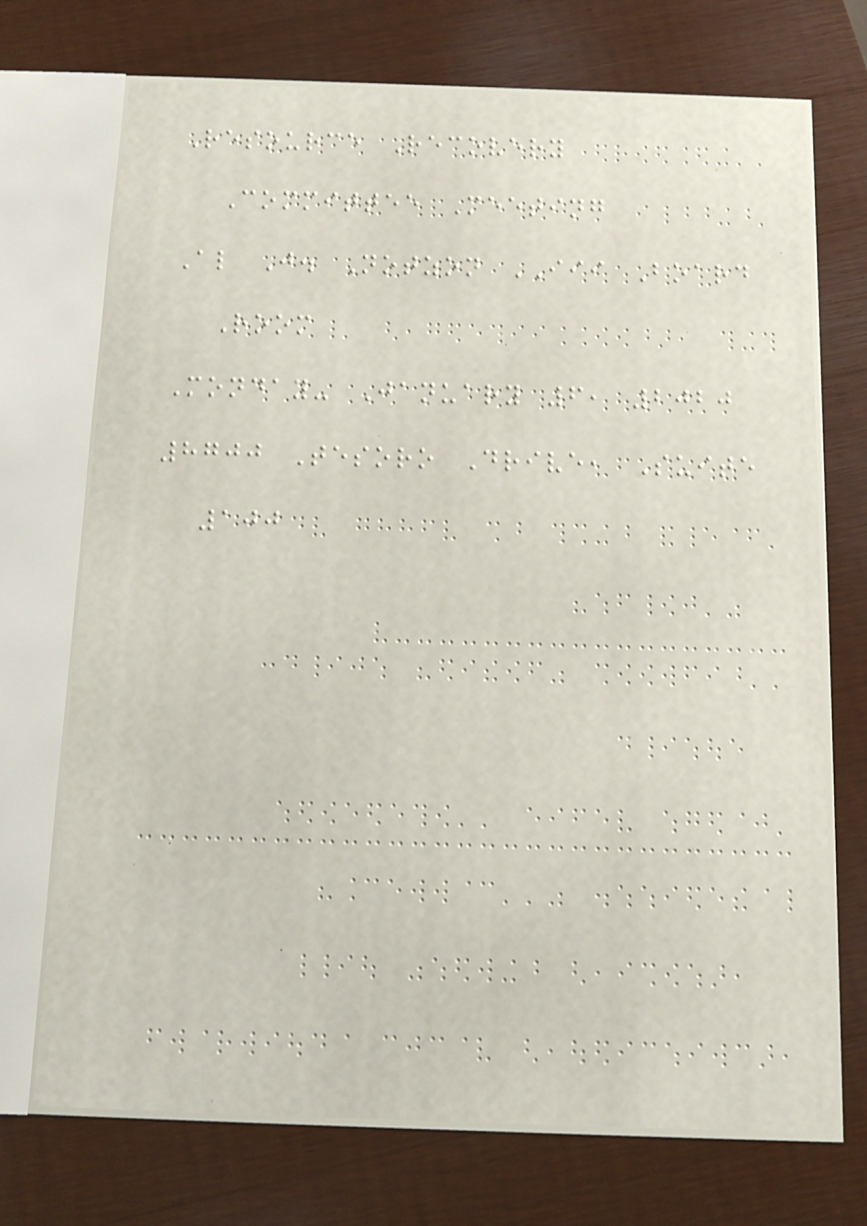Resource Recovery
Committee Meeting
Al J. Notzon III Board
Room
Monday- January 6, 2020
8700 Tesoro Drive, Suite
100
